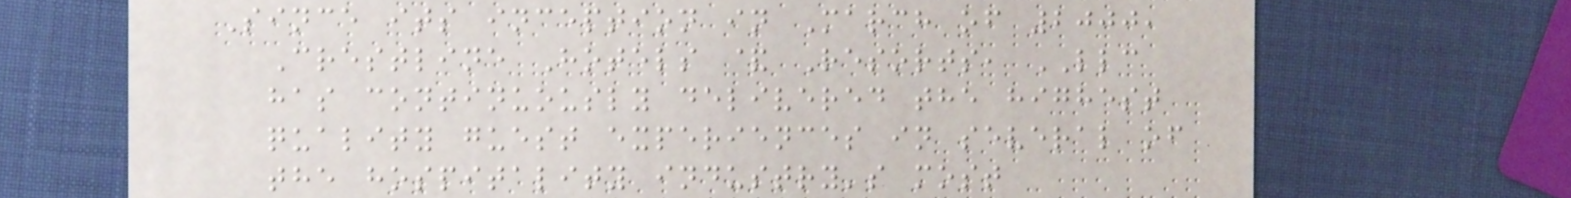Since its inception in March of 2000,
Crestline Hotels & Resorts, LLC
has continuously delivered the highest
quality guest experiences in several of
the hospitality industry's most
